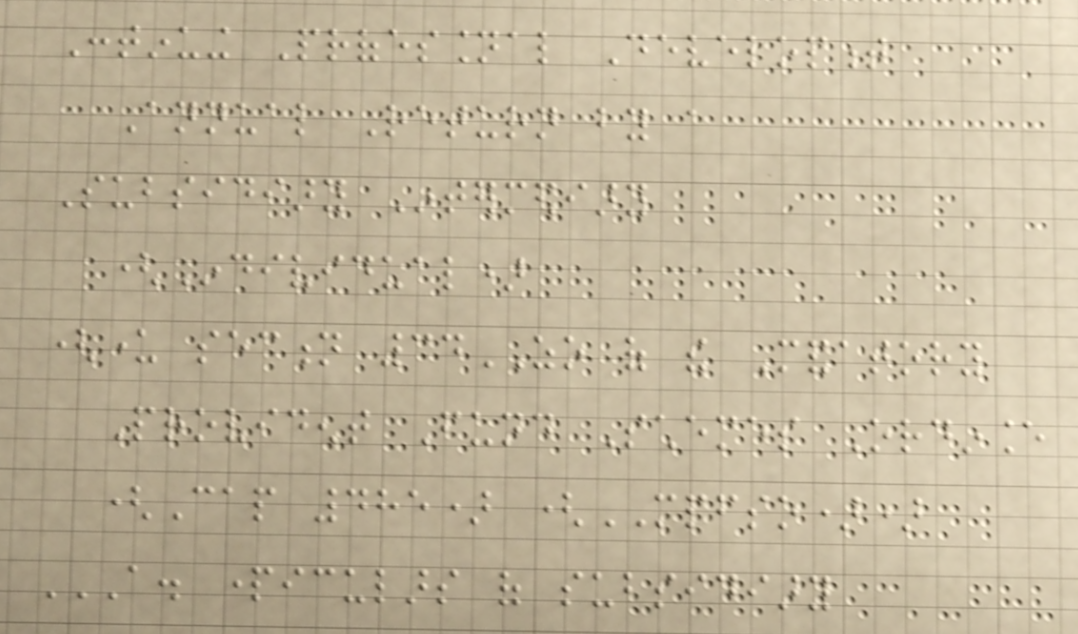Continuing Professional Development
Annual Return by a
Subsidiary Intermediary
(Individual)
(under section 34ZO of the Mandatory
Provident Fund Schemes Ordinance
(Cap 485) (MPFSO))
A. PARTICULARS OF SUBSIDIARY
